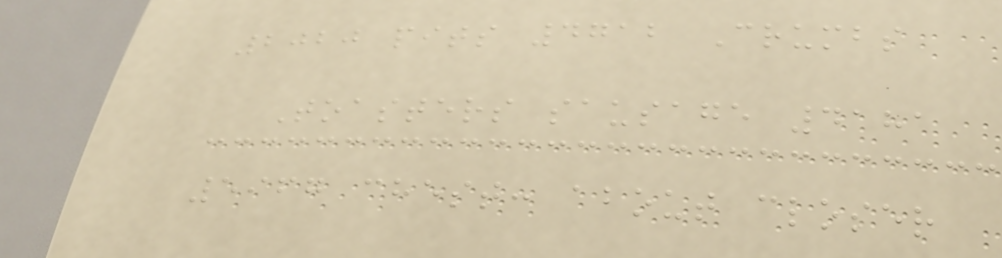2020 pits 4712 Crumbs
Toasters sausage 4181
5967 chest: about closer
